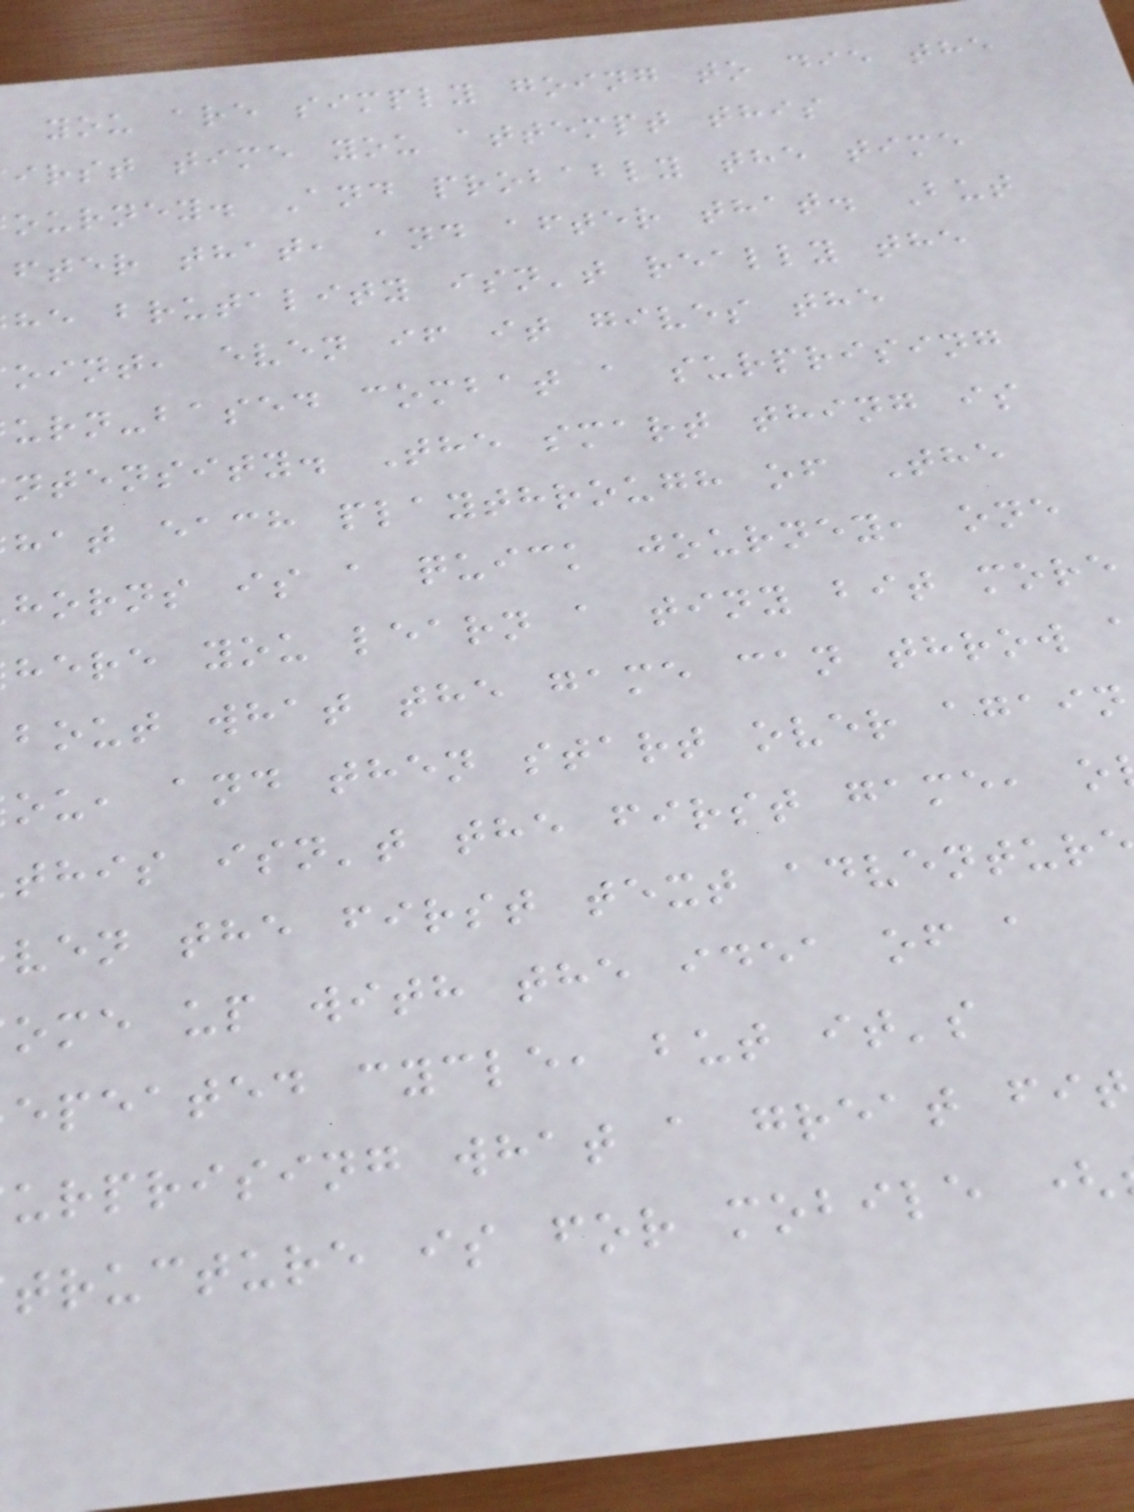you are simply going to die the
irst time you attempt this
ourney. And probably the time
fter that, and after that. But
he brutality isn't really the
oint, even if it gives the
urn-based combat a surprising
ntensity. The smart thing is
hat each playthrough of The
horns is a quick journey, one
here you learn a tiny bit more
bout what the game can throw
ou, and then start over again
this isn't the first game, o
ven the first text adventur
ome up with the idea of a
epeated cycle, but it's
urprising what a great fit
tructure is for mobile (
